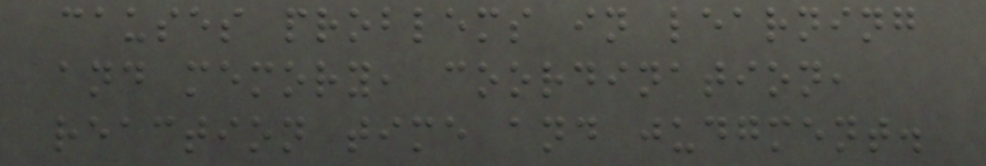causes problems in learning
and memory, coordination,
reaction time and judgment.
